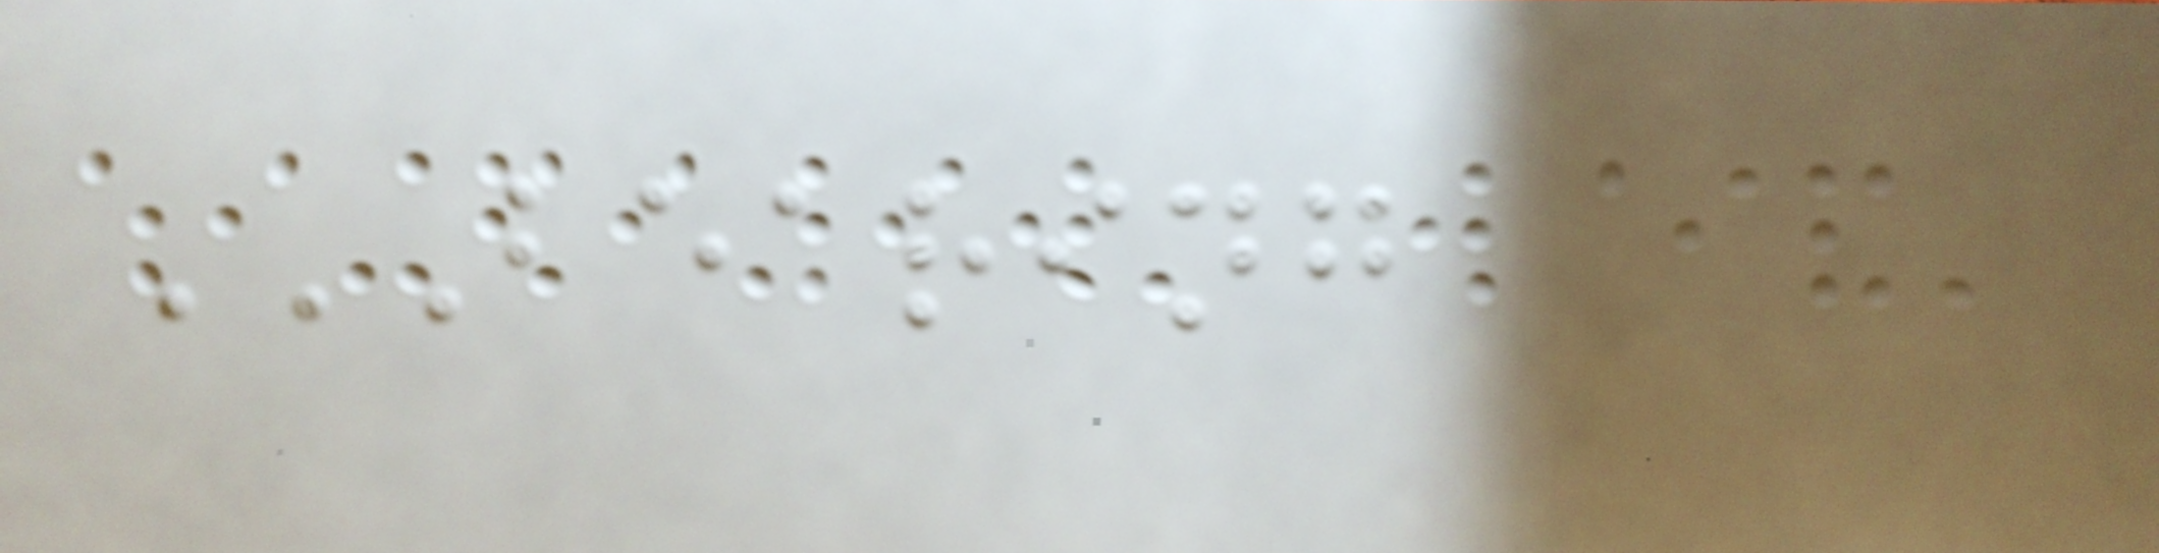BEARING
